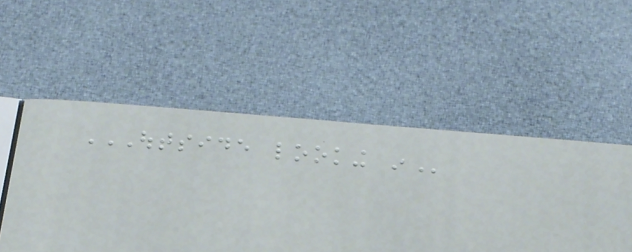OUTSIDE LOOKING IN
